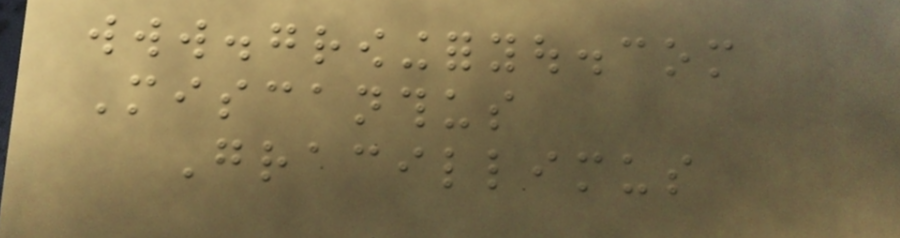www.growingforyou.com
Miscanthus
Gracillimus
